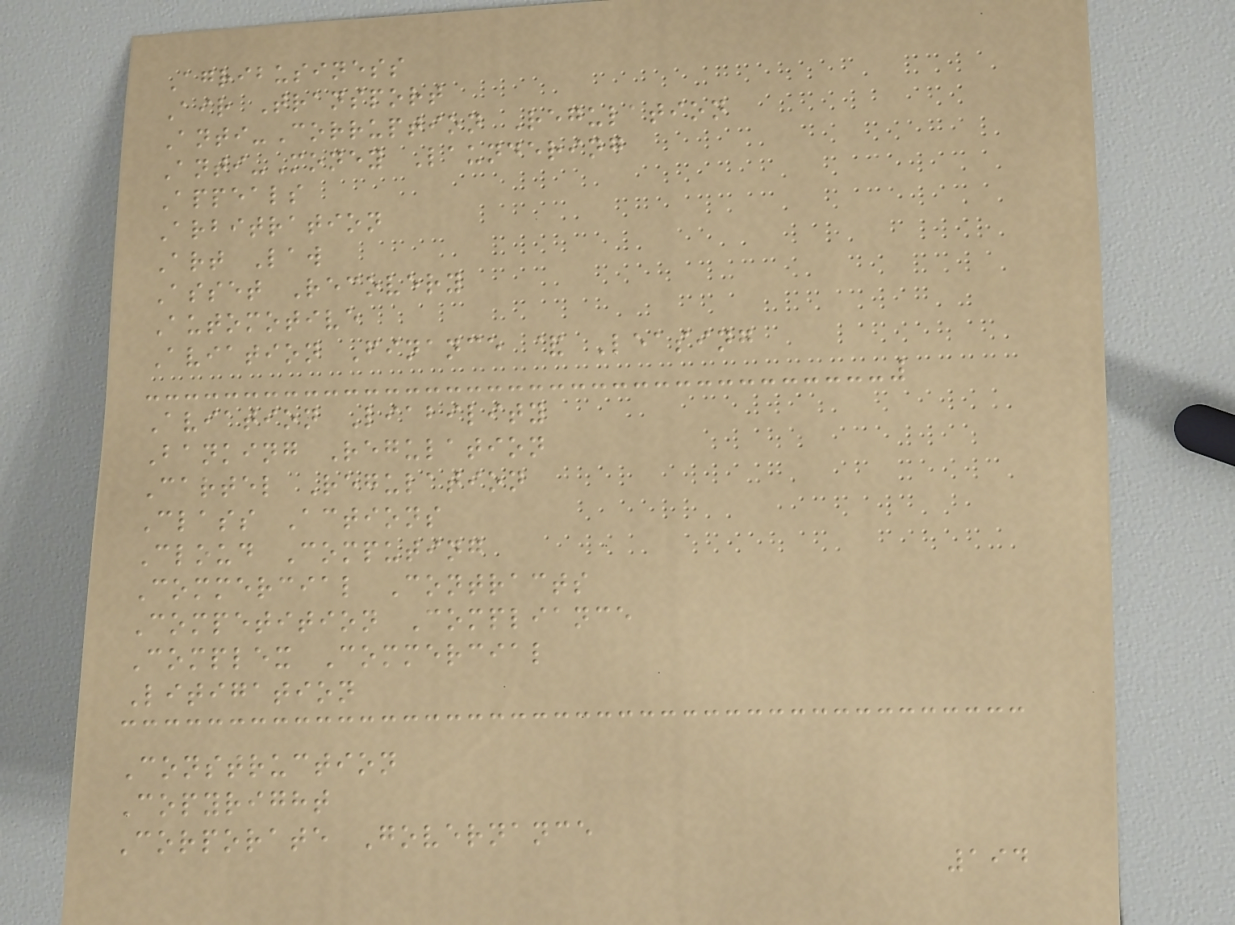Agribusiness
Air Transport
Anti-Corruption Regulation
Anti-Money Laundering
Appeals
Arbitration
Art Law
Asset Recovery
Automotive
Aviation Finance & Leasing
Aviation Liability
Banking Regulation
Cartel Regulation
Class Actions
Cloud Computing
Commercial Contracts
Competition Compliance
Complex Commercial
Litigation
Construction
Copyright
Corporate Governance
194
